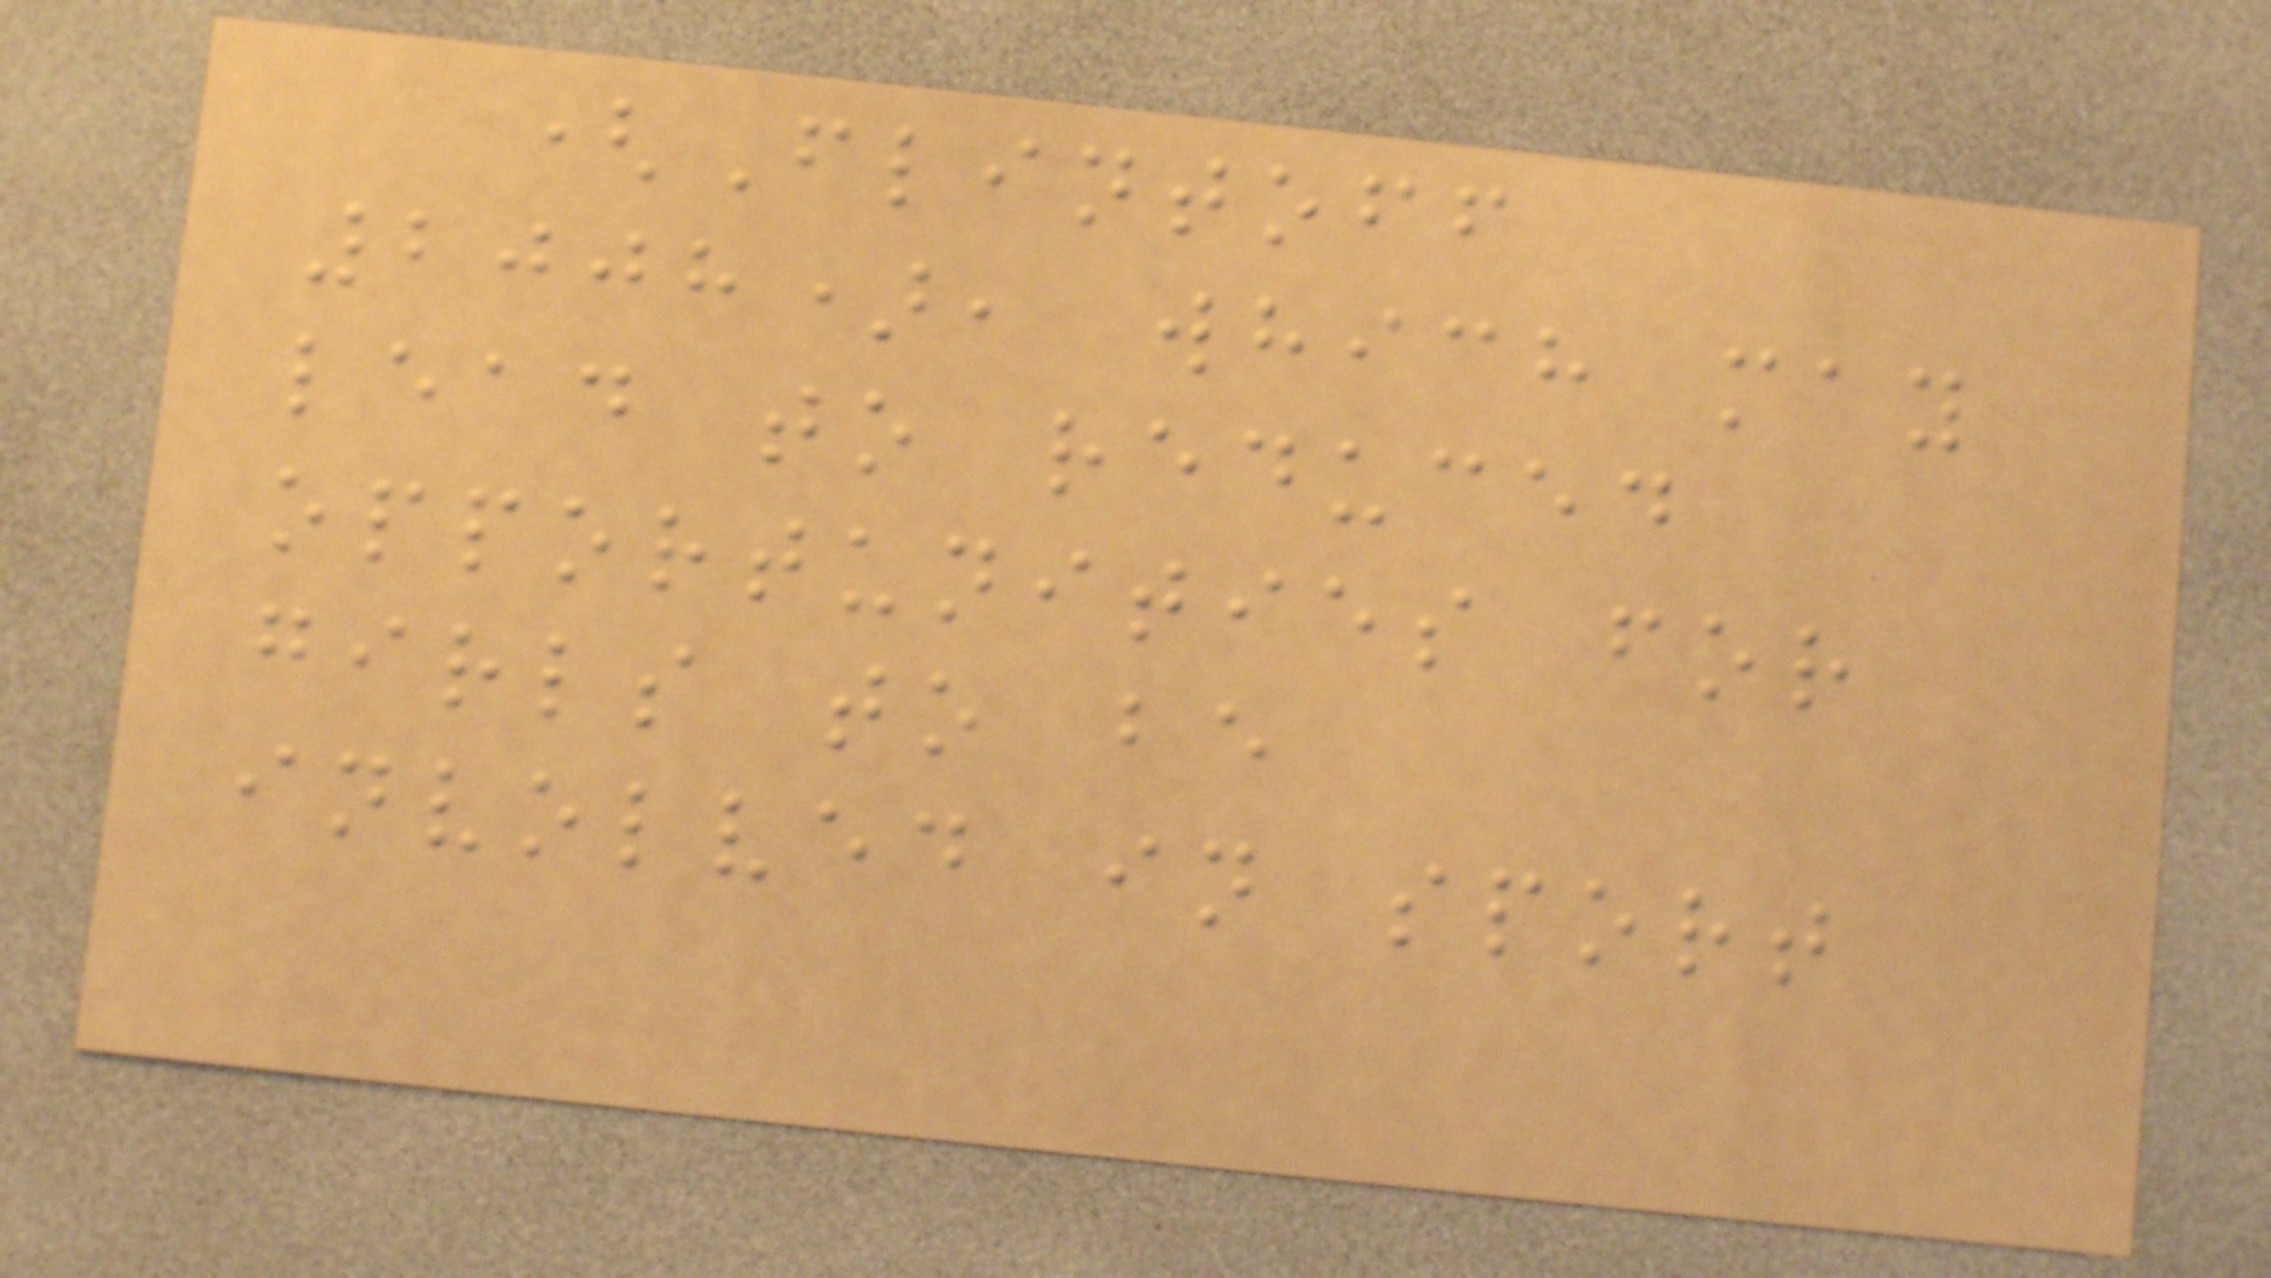(Flintoff
2008), which may
lead to reduced
opportunities for
girls to be
involved in sport
